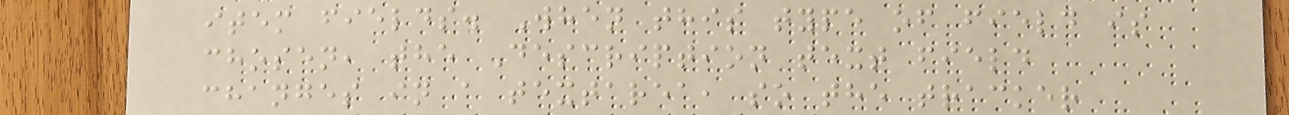item fields. When this type of field is
chosen, the Description text field
changes in a textarea, so the tracker
